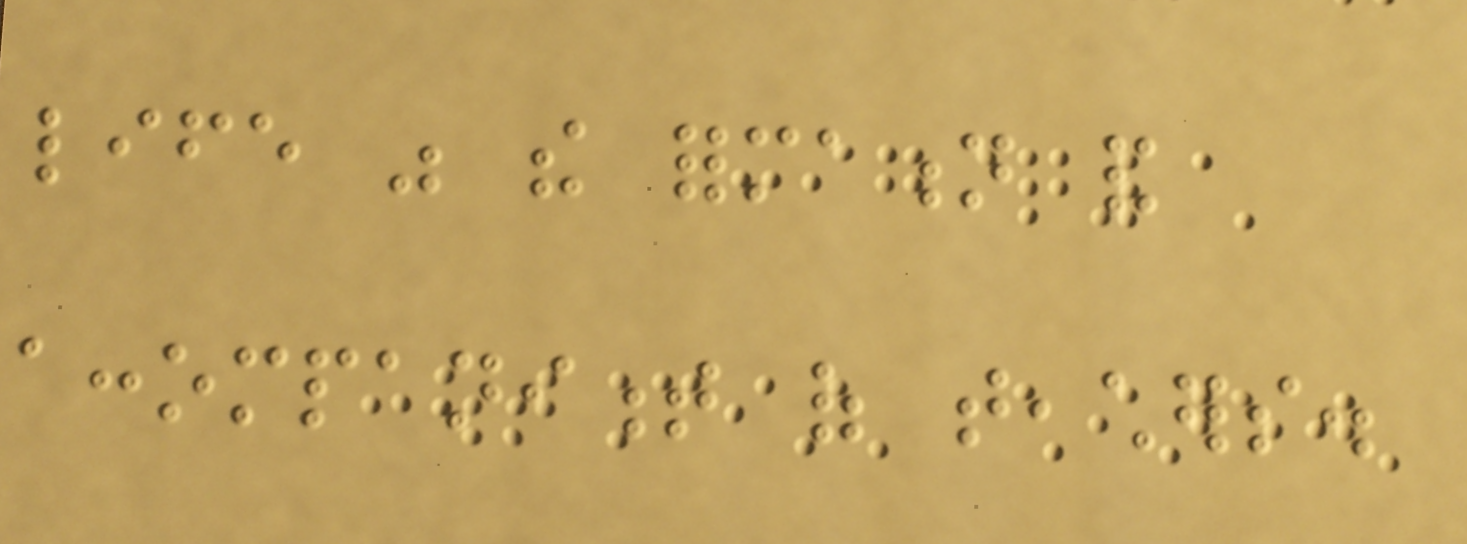life was the formation and
accompaniment of teachers.
